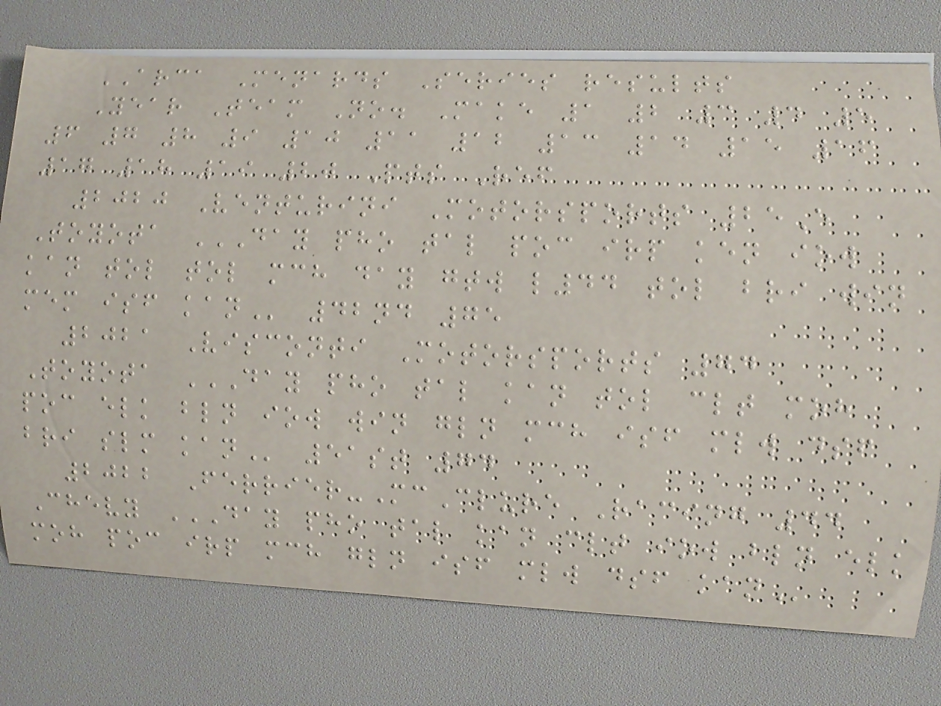ARCA Menards Series results
Year Team No. Make 1 2 3 4 5
6 7 8 9 10 11 12 13 14 15 16
17 18 19 20 Pts Ref
2020 Venturini Motorsports 25E
Toyota DAY PHO TAL POC IRP KEN IOW
KAN TOL TOL MCH DAY GTW L44 TOL BRI WIN
MEM ISF KAN 42nd 75
2021 Visconti Motorsports 74
Toyota DAY PHO TAL KAN TOL CLT MOH
POC ELK BLN IOW WIN GLN MCH ISF MLW DSF
BRI SLM KAN 51st 74
2022 Ferrier-McClure Racing 44
Chevy DAY PHO TAL KAN CLT IOW BLN ELK
MOH POC IRP MCH GLN ISF MLW DSF KAN
